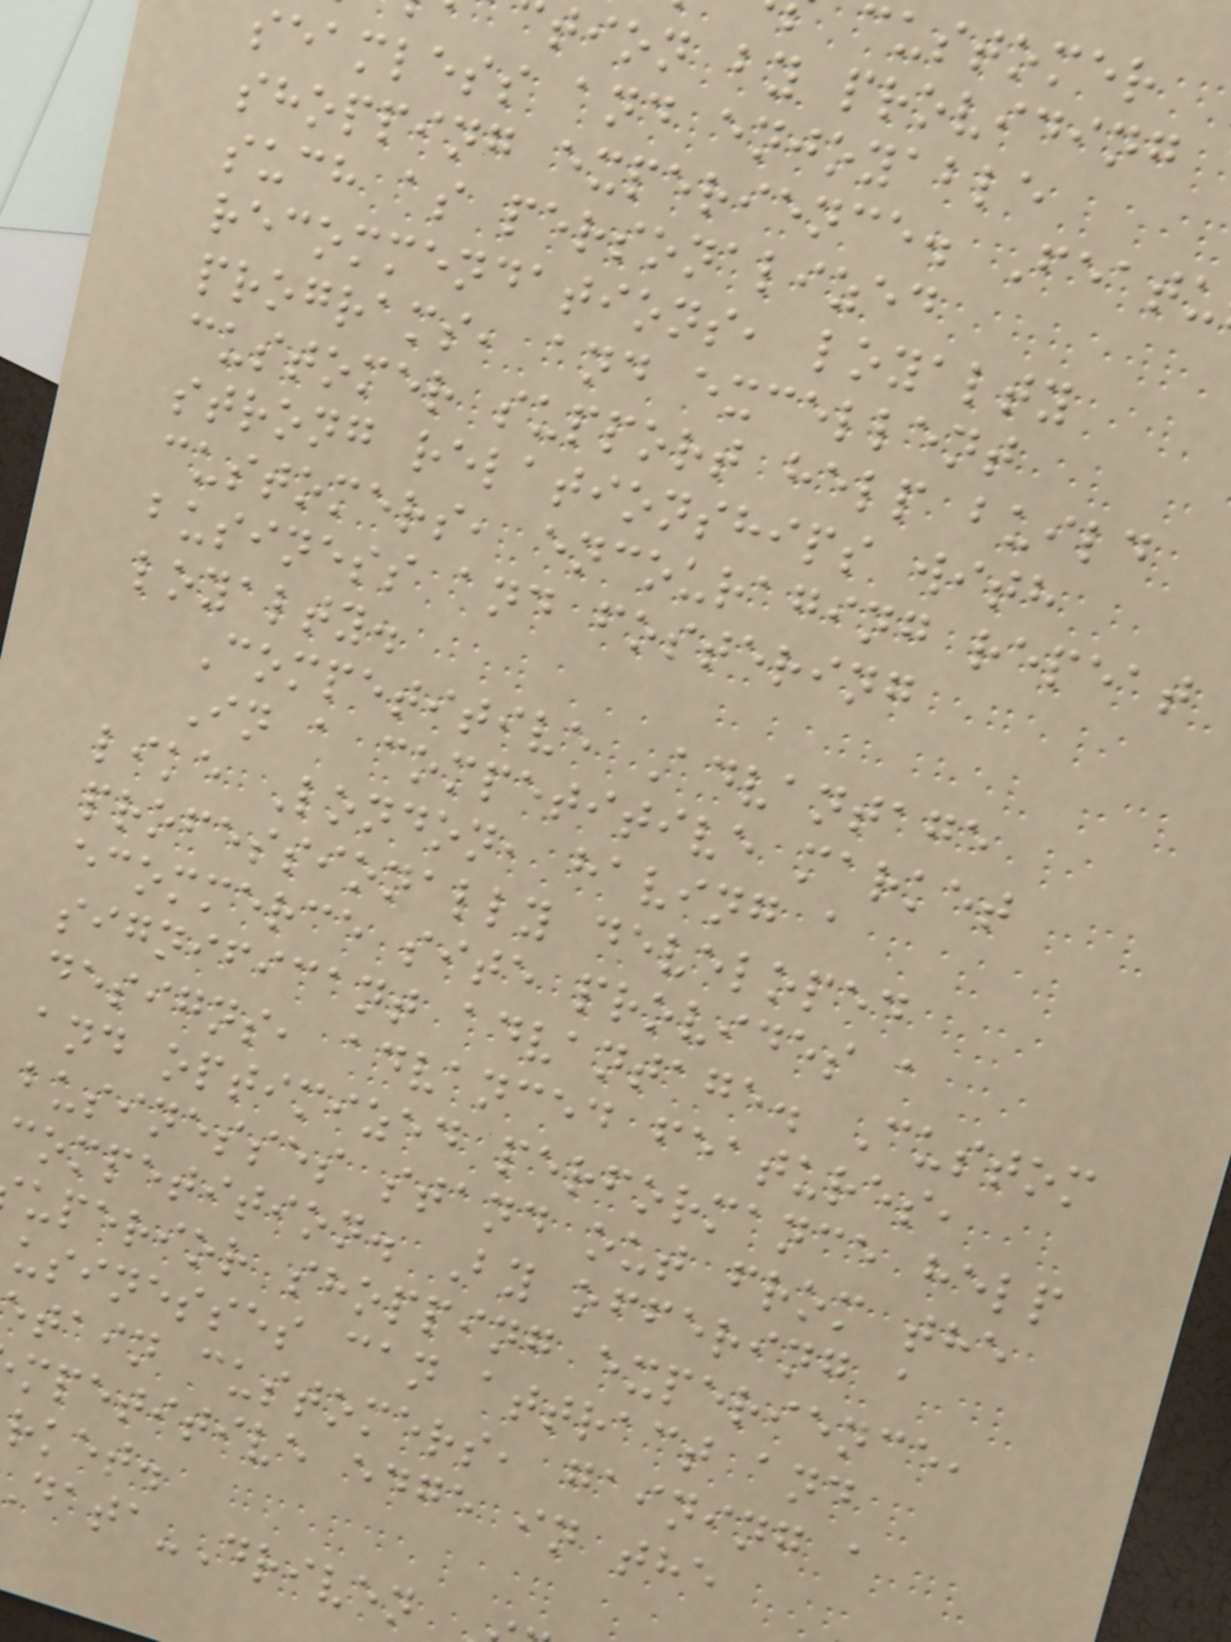customer
tion by providing
seamless and enjoyable
shopping experience. Featu
such as personalized
recommendations, loyalty
programs, and excellent
customer support help build
strong relationships with
customers, encouraging repeat
business and fostering
loyalty.
Competitive Advantage
In a competitive market
like London, having a
professionally developed
ecommerce site provides a
significant advantage. Custom
designs, advanced features,
and optimized performance help
businesses stand out from the
competition. By offering a
uperior shopping experience,
usinesses can attract and
tain customers, gaining a
mpetitive edge in the
rket.
ata-Driven
